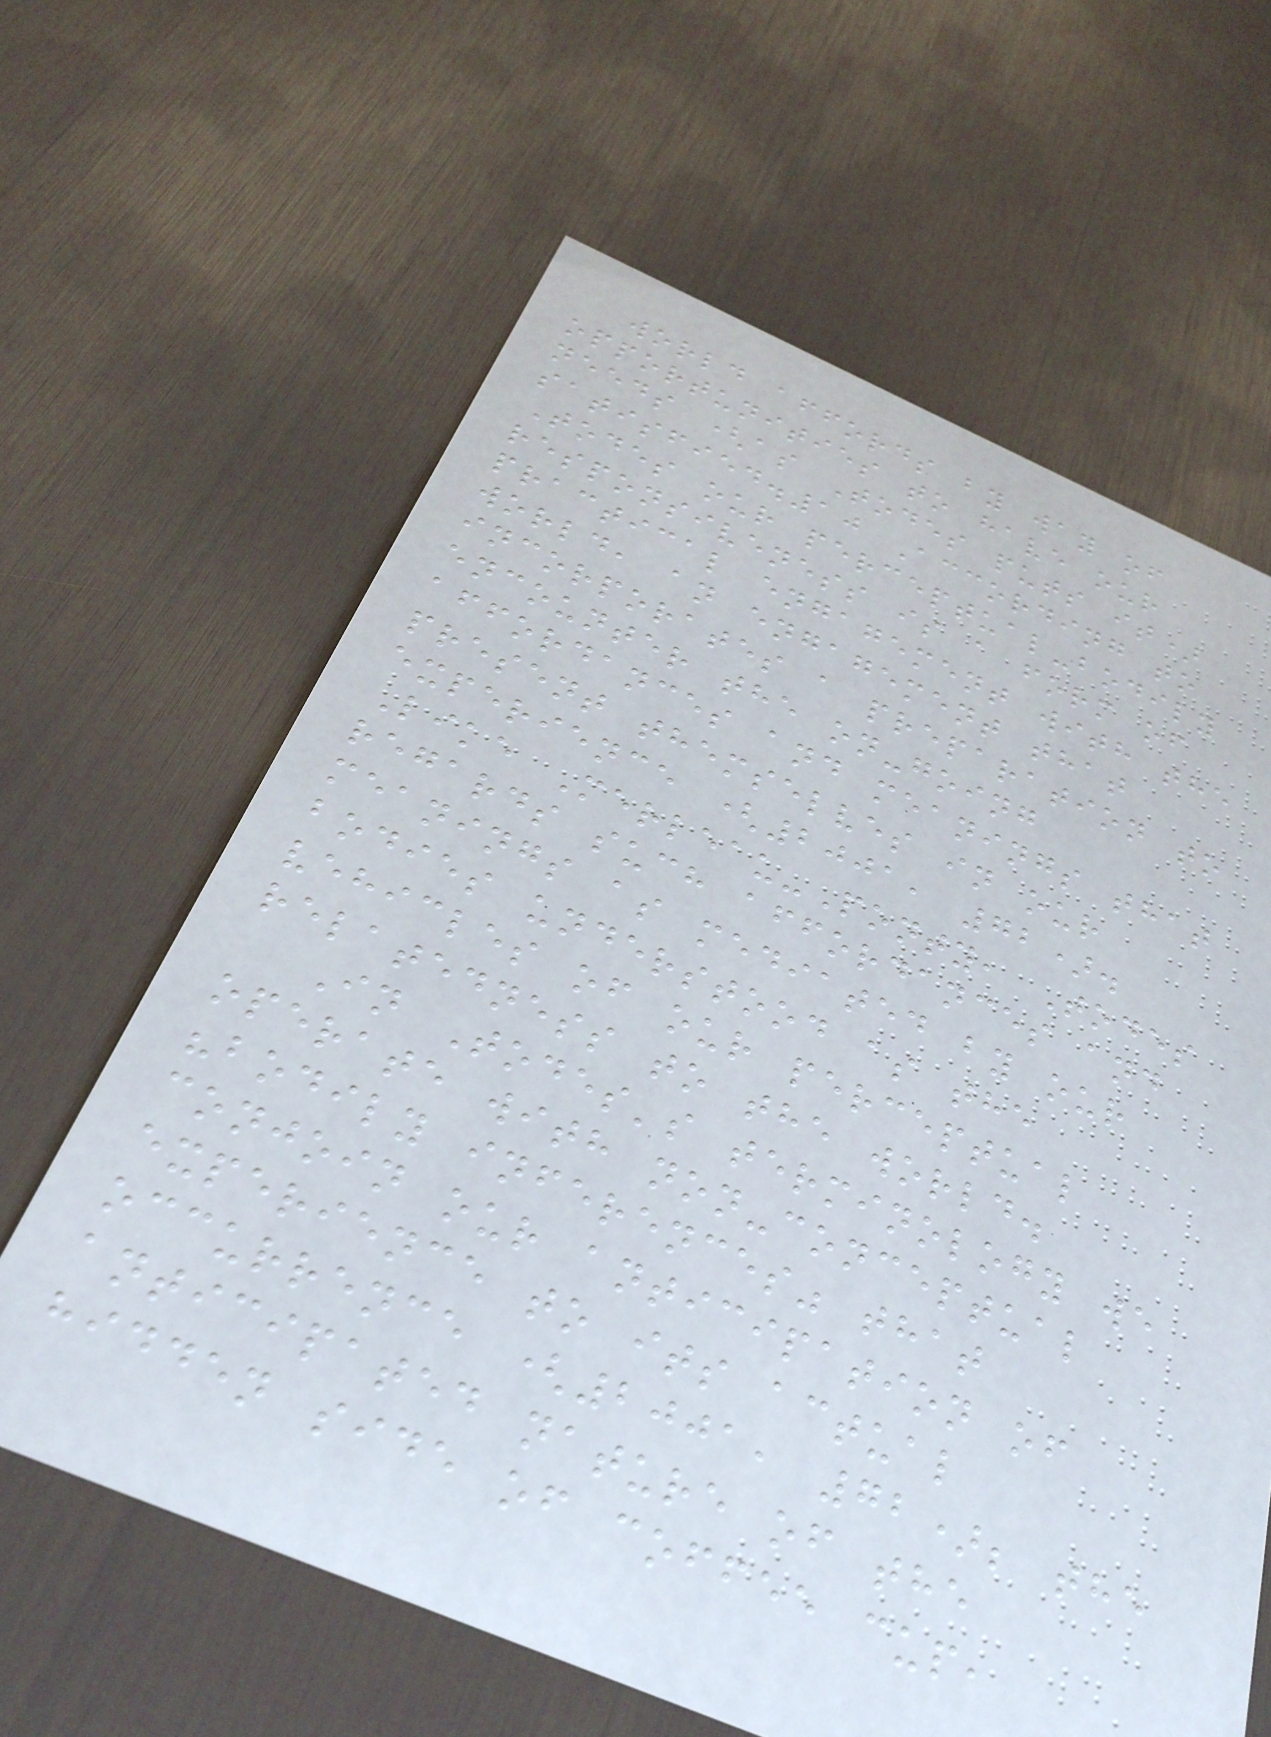world affords by way of
opportunities to have our
needs (as Todes puts it)
satisfied.10 According to
Todes our perceptual-bodily
responsiveness is a form of
practical engagement with the
world, an engagement that
incorporates a preparation to
encounter the on-going
affordances and meanings that
present themselves in our
experience (2001, 72).
Like Merleau-Ponty, Todes
regards such affordances and
meanings as mediated by our
bodies understood as the
vehicles of our perceptual
relatedness to the world.
In Todes's terminology we
operate with non-conceptual
"bodily inferences" that
conjoin our anticipation of
experience to its actual
occurrence (2001, 72); the
anticipated nature of the
hidden side of coffee cup,
